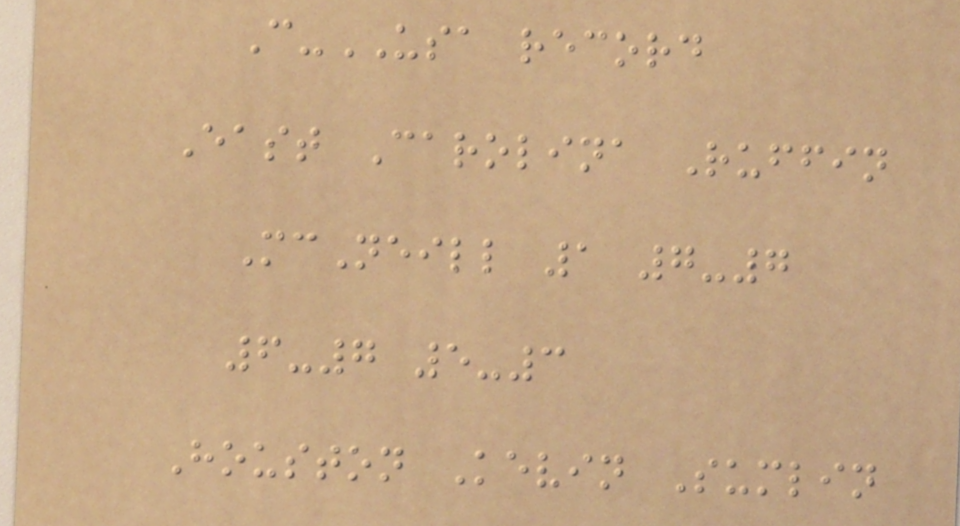C-USA record
East Carolina Ruffin
McNeill 1 7-7
6-7 5-3
Houston Kevin Sumlin
